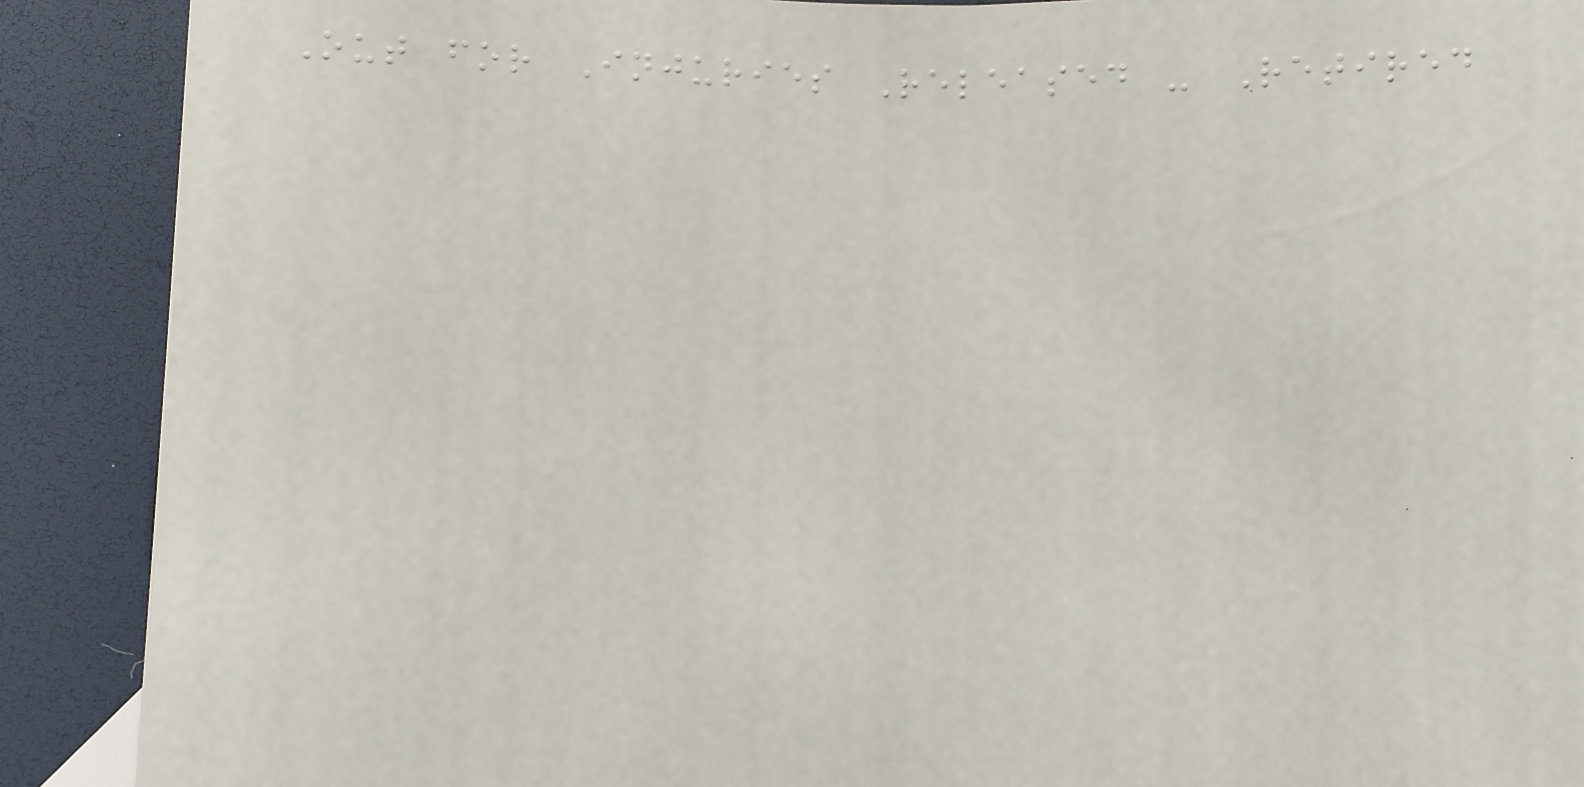Out for Injuries Released - Retired
